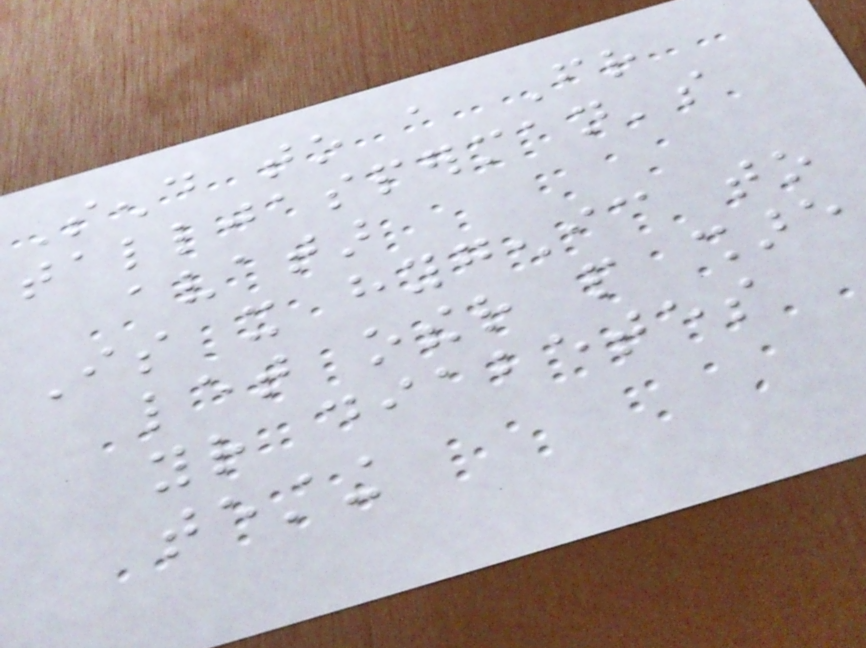Send to a Friend
talljasperman's
avatar
Is it hygenic to
let other people share
your diabetes
testing
